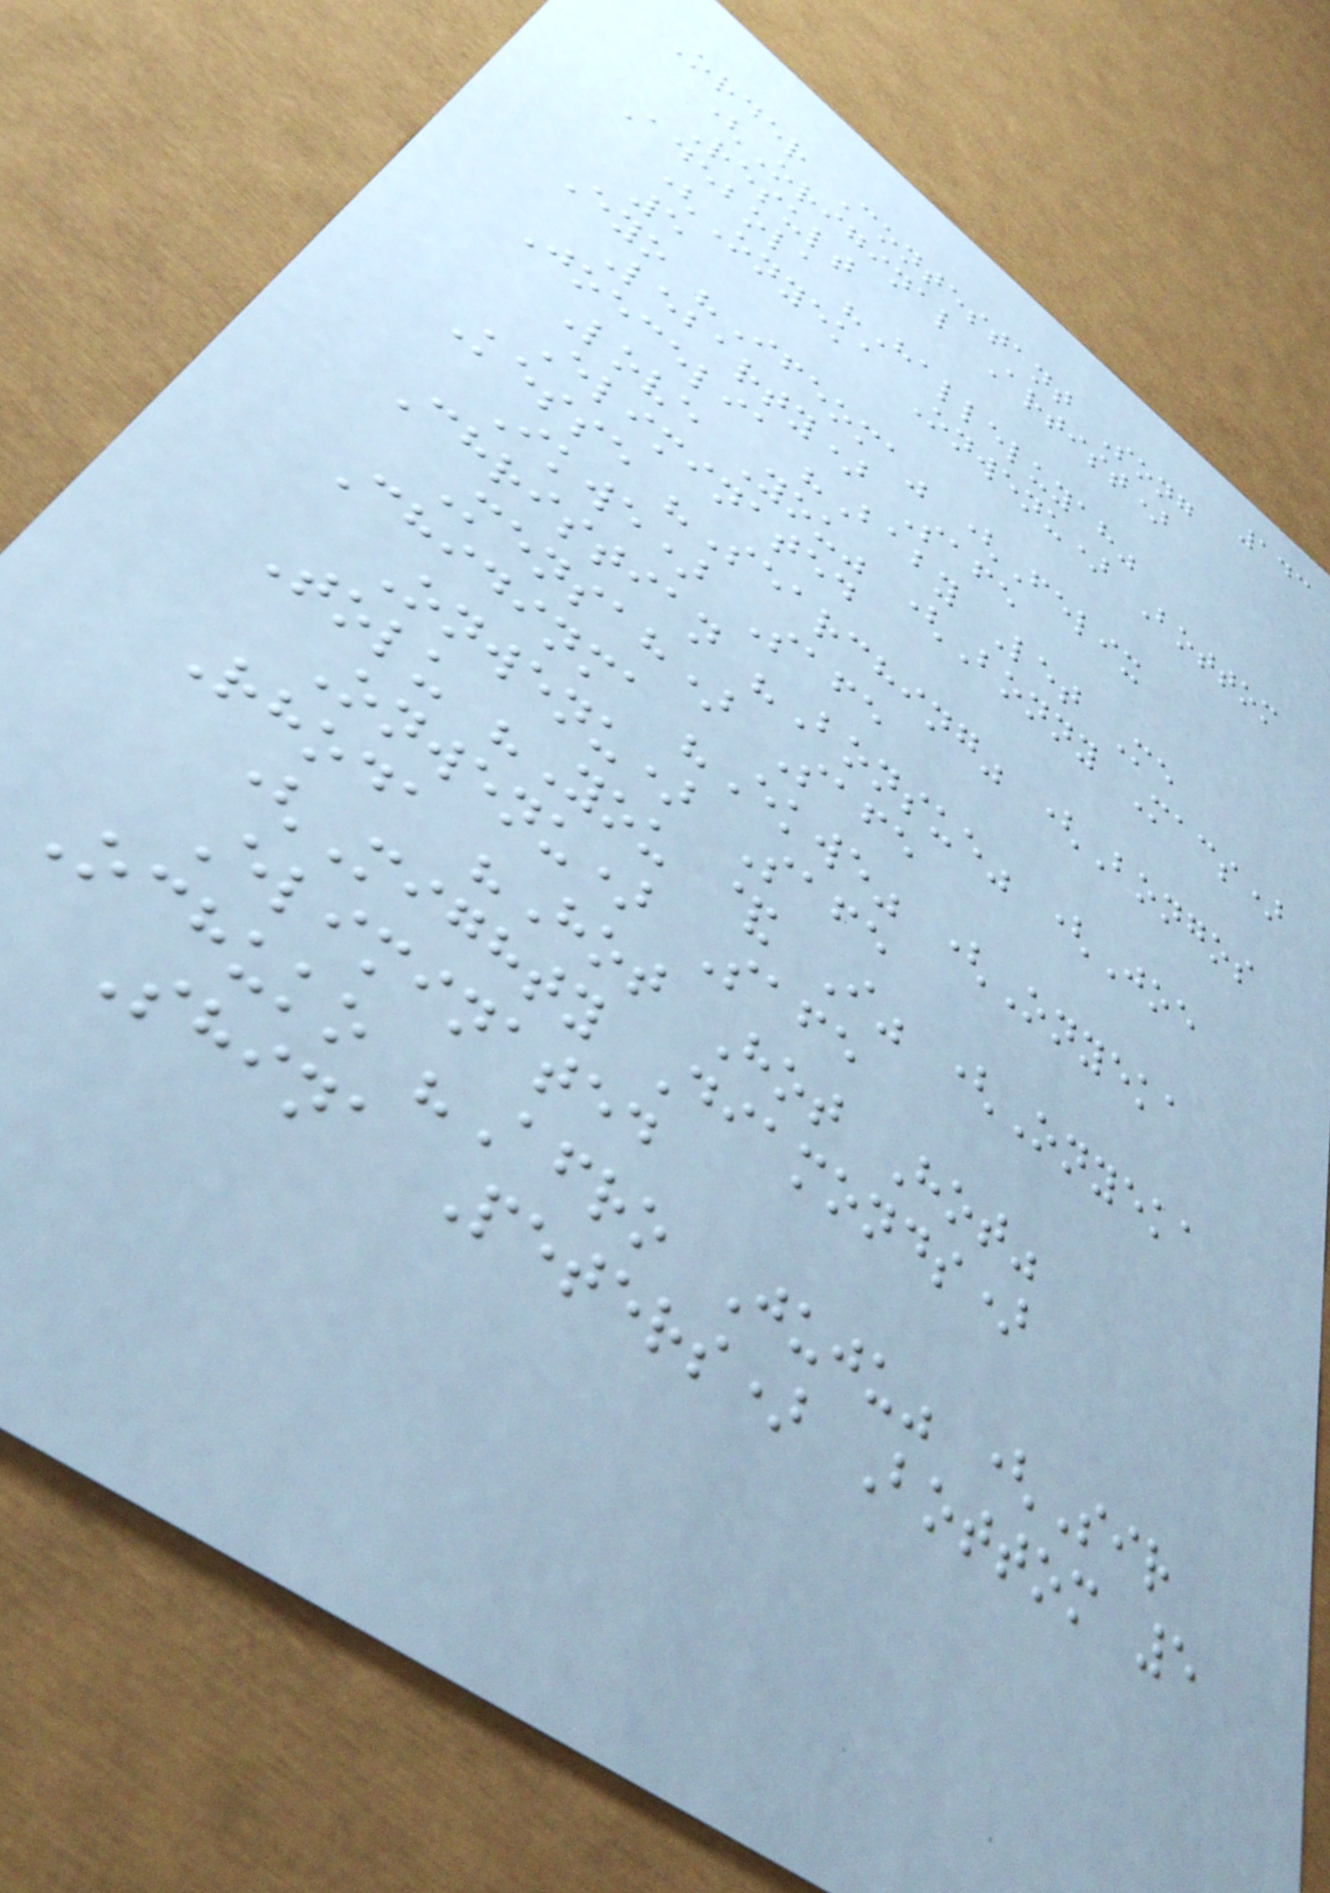143
Order Contestant Song
(Original Artist)
Result
Adebola "Halleluyah"
(Onyeka Onwenu) Bottom
5
Eyo "Ifeoma" (Felix
Lebarty) Safe
Joecelia "Baby Let Me
Love You" (Bonny Macs)
Eliminated
Kesse "Searching" (Bongos
Ikwe) Safe
Christian "Bonsue" (Joe
Mensah) Safe
Chidinma "Ekwe" (Onyeka
Onwenu) Safe
Tolu "You & I" (Onyeka
Onwenu) Safe
Rhoda "Hot Hot Hot"
(Mighty Diamonds)
Eliminated
Ochuko "Afro Juju" (Sir
Shina Peters) Bottom 5
